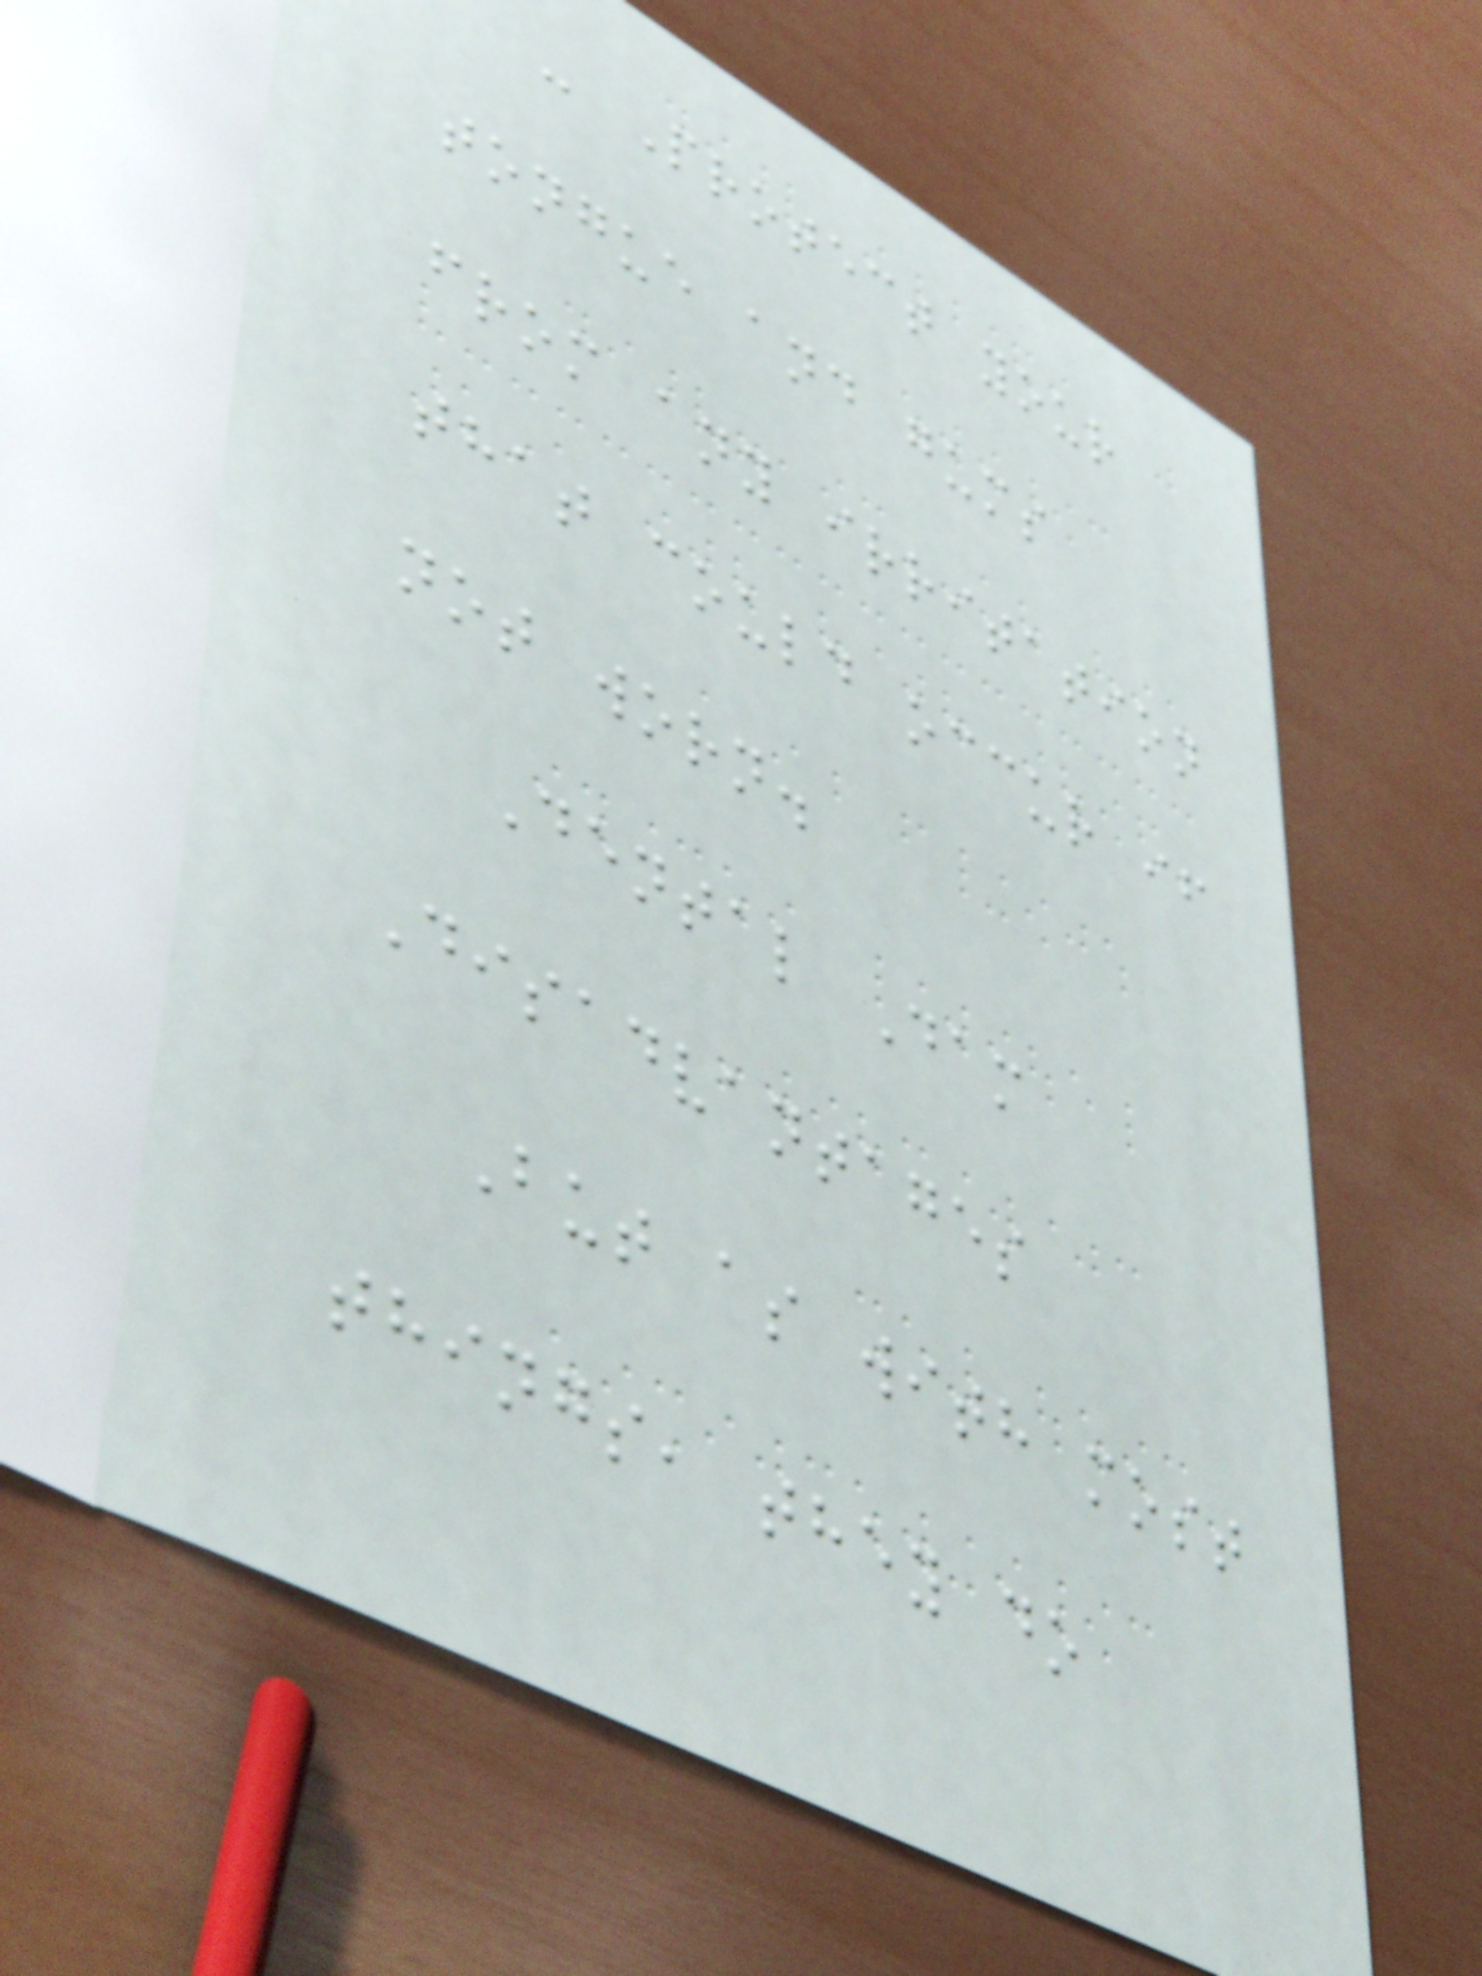- Protect your
tongue and gums
from any irritation
that could occur if
not worn.
Dental Dam
Disadvantages
But as with most
things, they do
